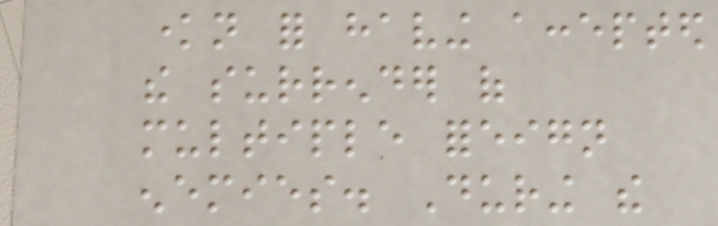known for having accepted
the surrender of
multiple foreign
enemies. During the
